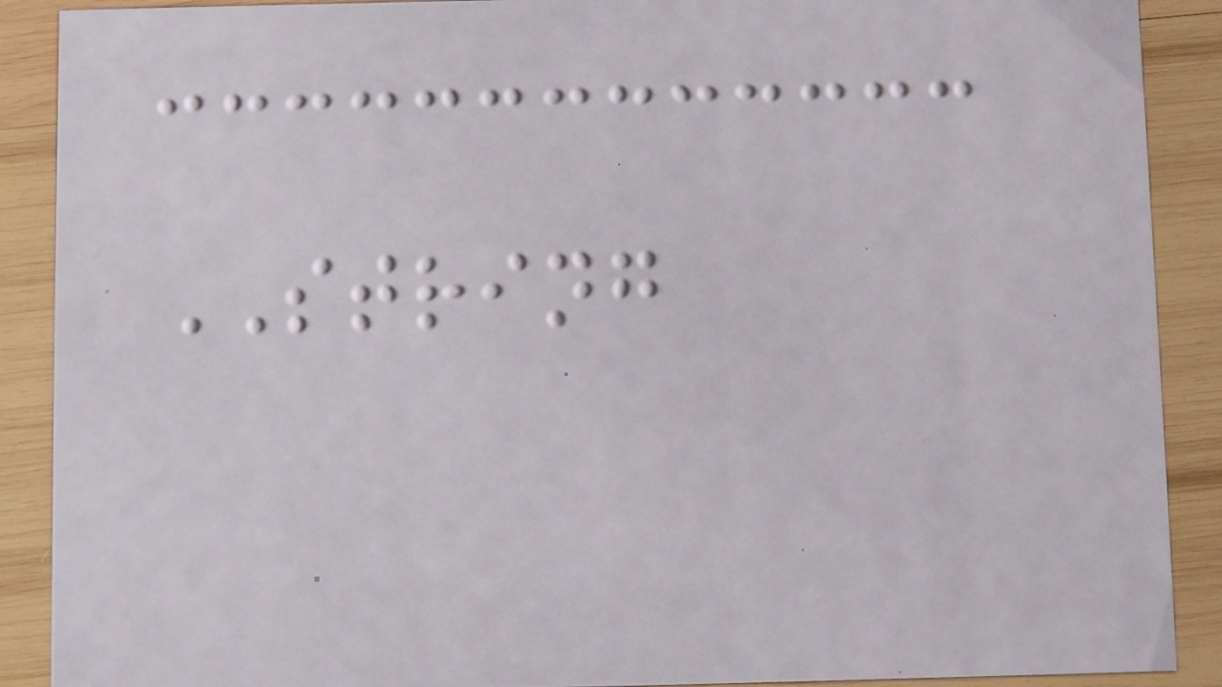STRING
